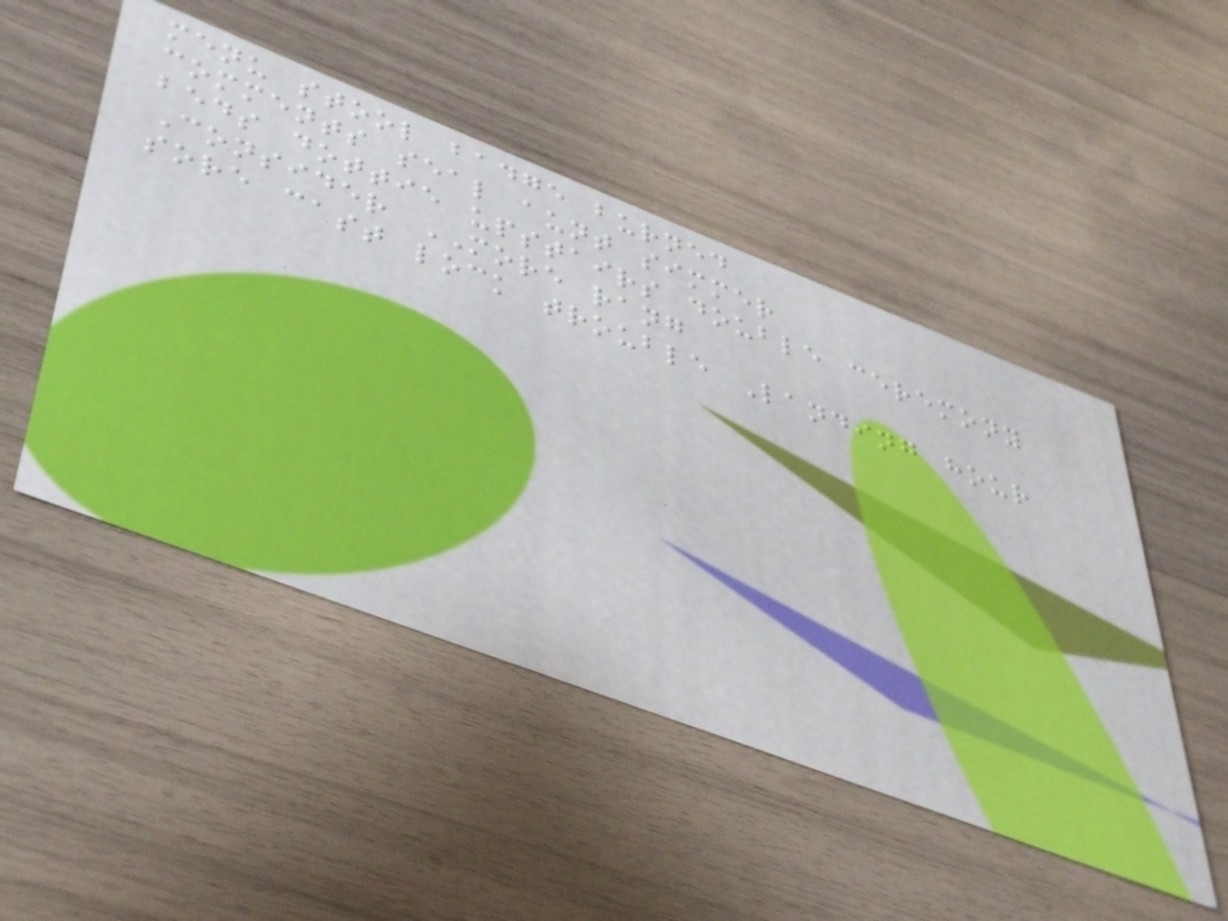menu stool badge burned
comments seal aunt simmer
beds dottie upstairs double ceremony
Consider MORE rang
sore cast lock trouble Landing hour
